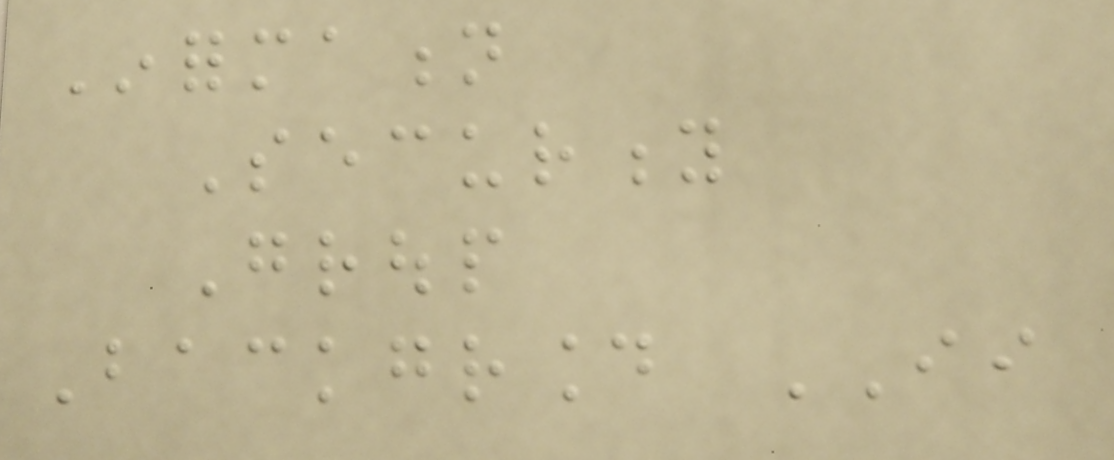Information
Security
Group
Background II
